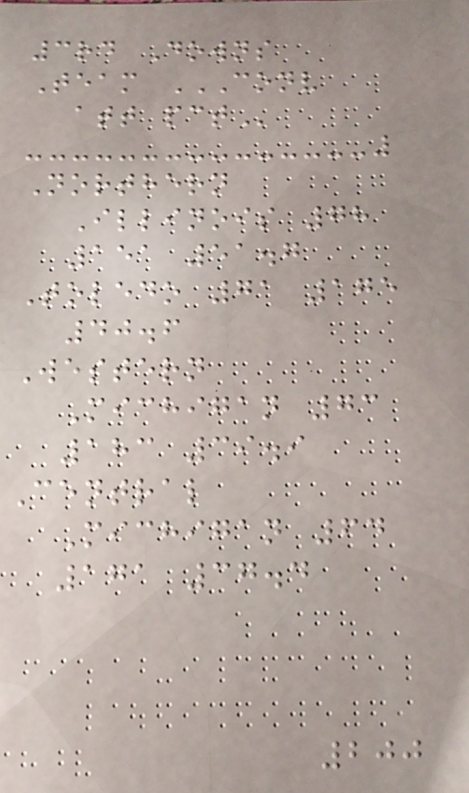3rd Downs
Team CONV
ATT PCT
Northern
Illinois 78
151 51.7
Toledo 71 175
40.6
Western
Michigan 73
183 39.9
Central
Michigan 64
171 37.4
200
